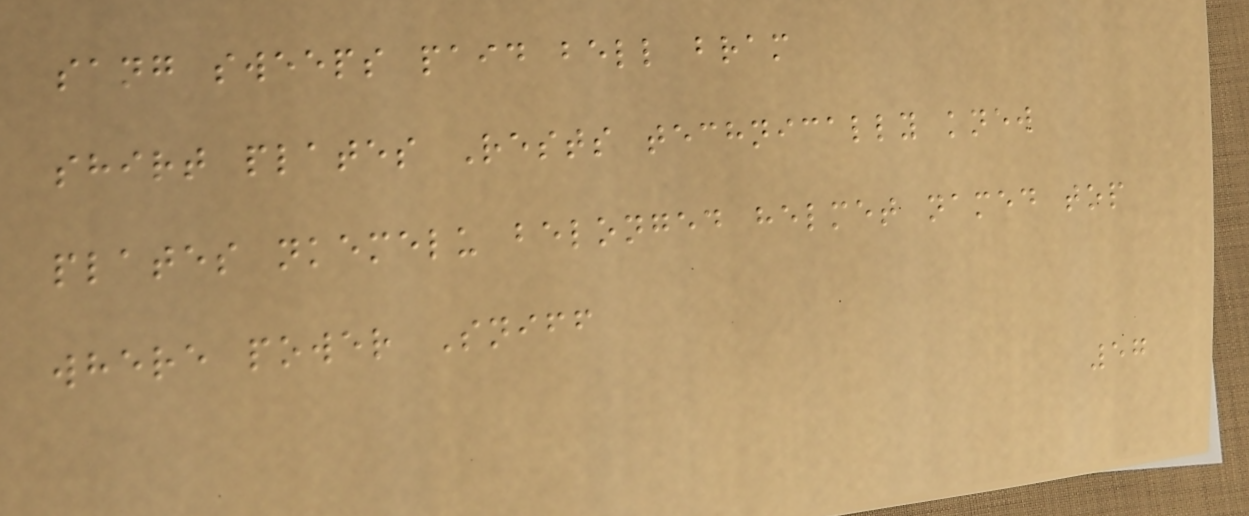sang sweeps paid bell bram
shirt plates Rests technically knew
plates nkemelu belonged helmet named top
where power Sniff
57
